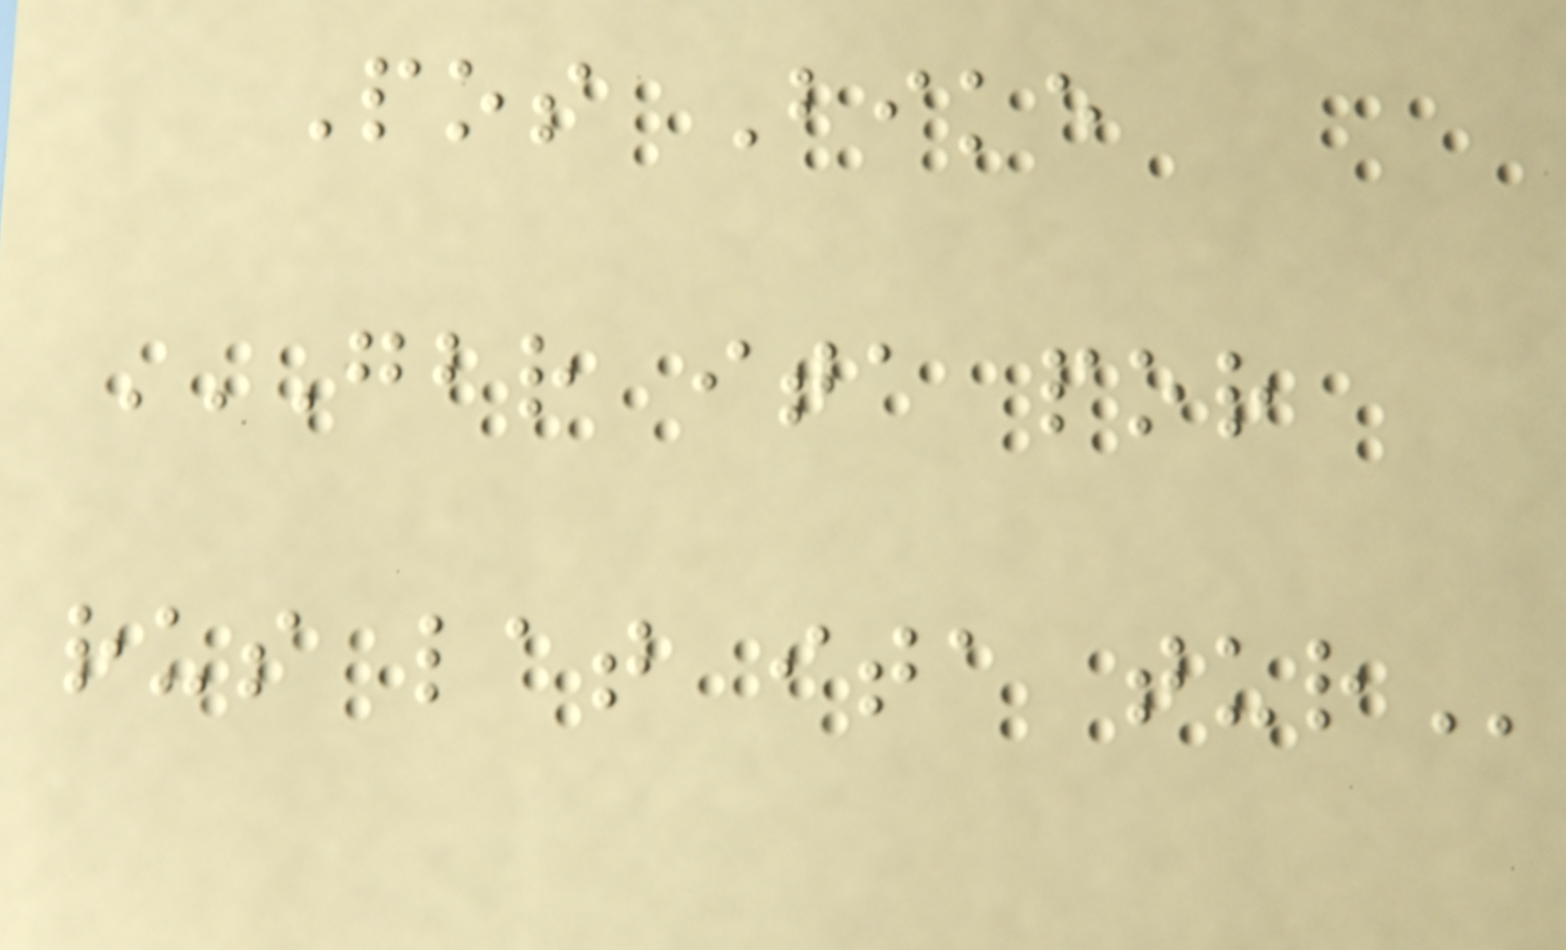Pos Bike
GBR ITA POR
RUS LAT ITA TUR
